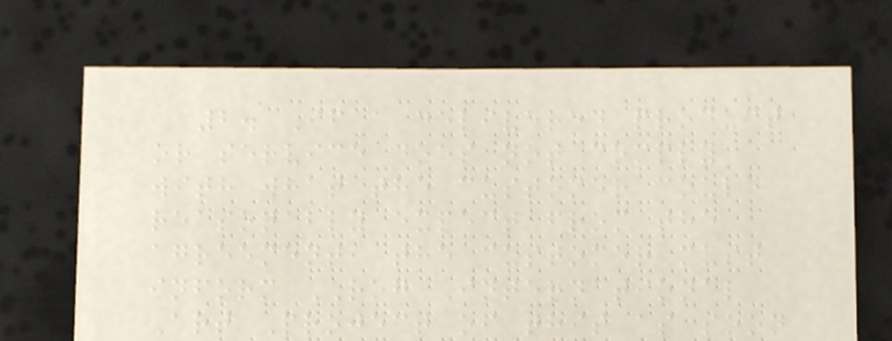2. If a delivered product
or service does not comply
with what the customer could
reasonably expect from the
agreement, the customer must
inform ROG International
Art Project of this as soon
